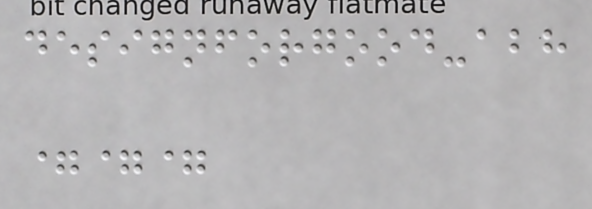designforgood-abh
===
